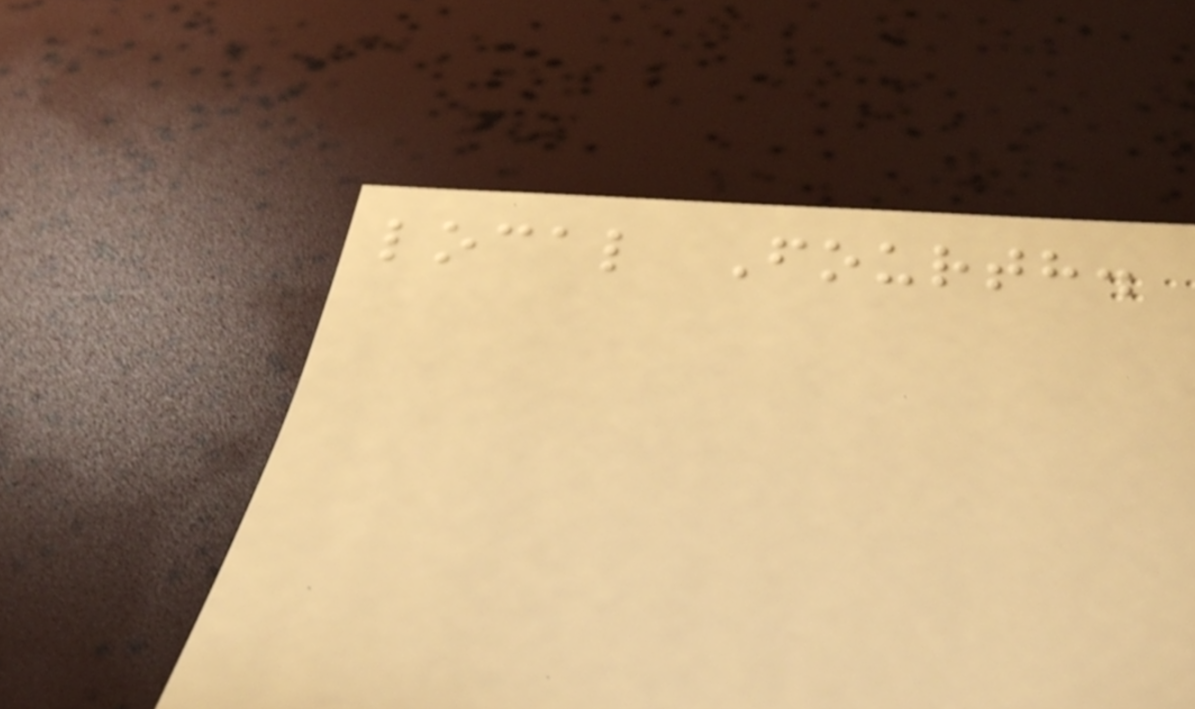local Fourth.
